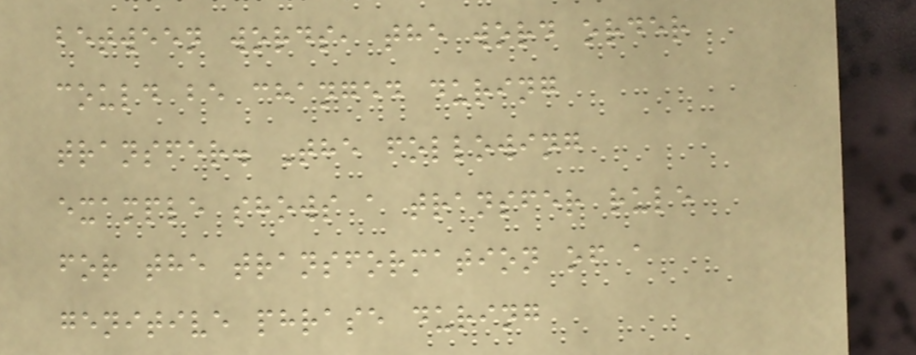between words, the word order
could be changed during
transfer. The following
example shows a transfer rule
for the transformation of a
genitive phrase during
